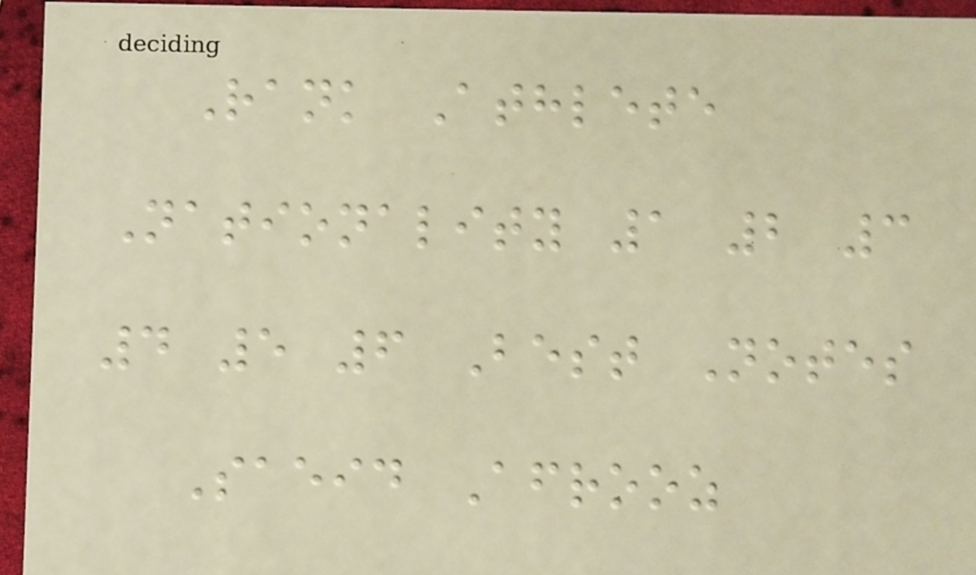Rank Athlete
Nationality 1 2 3
4 5 6 Best Notes
Saeid Afrooz
